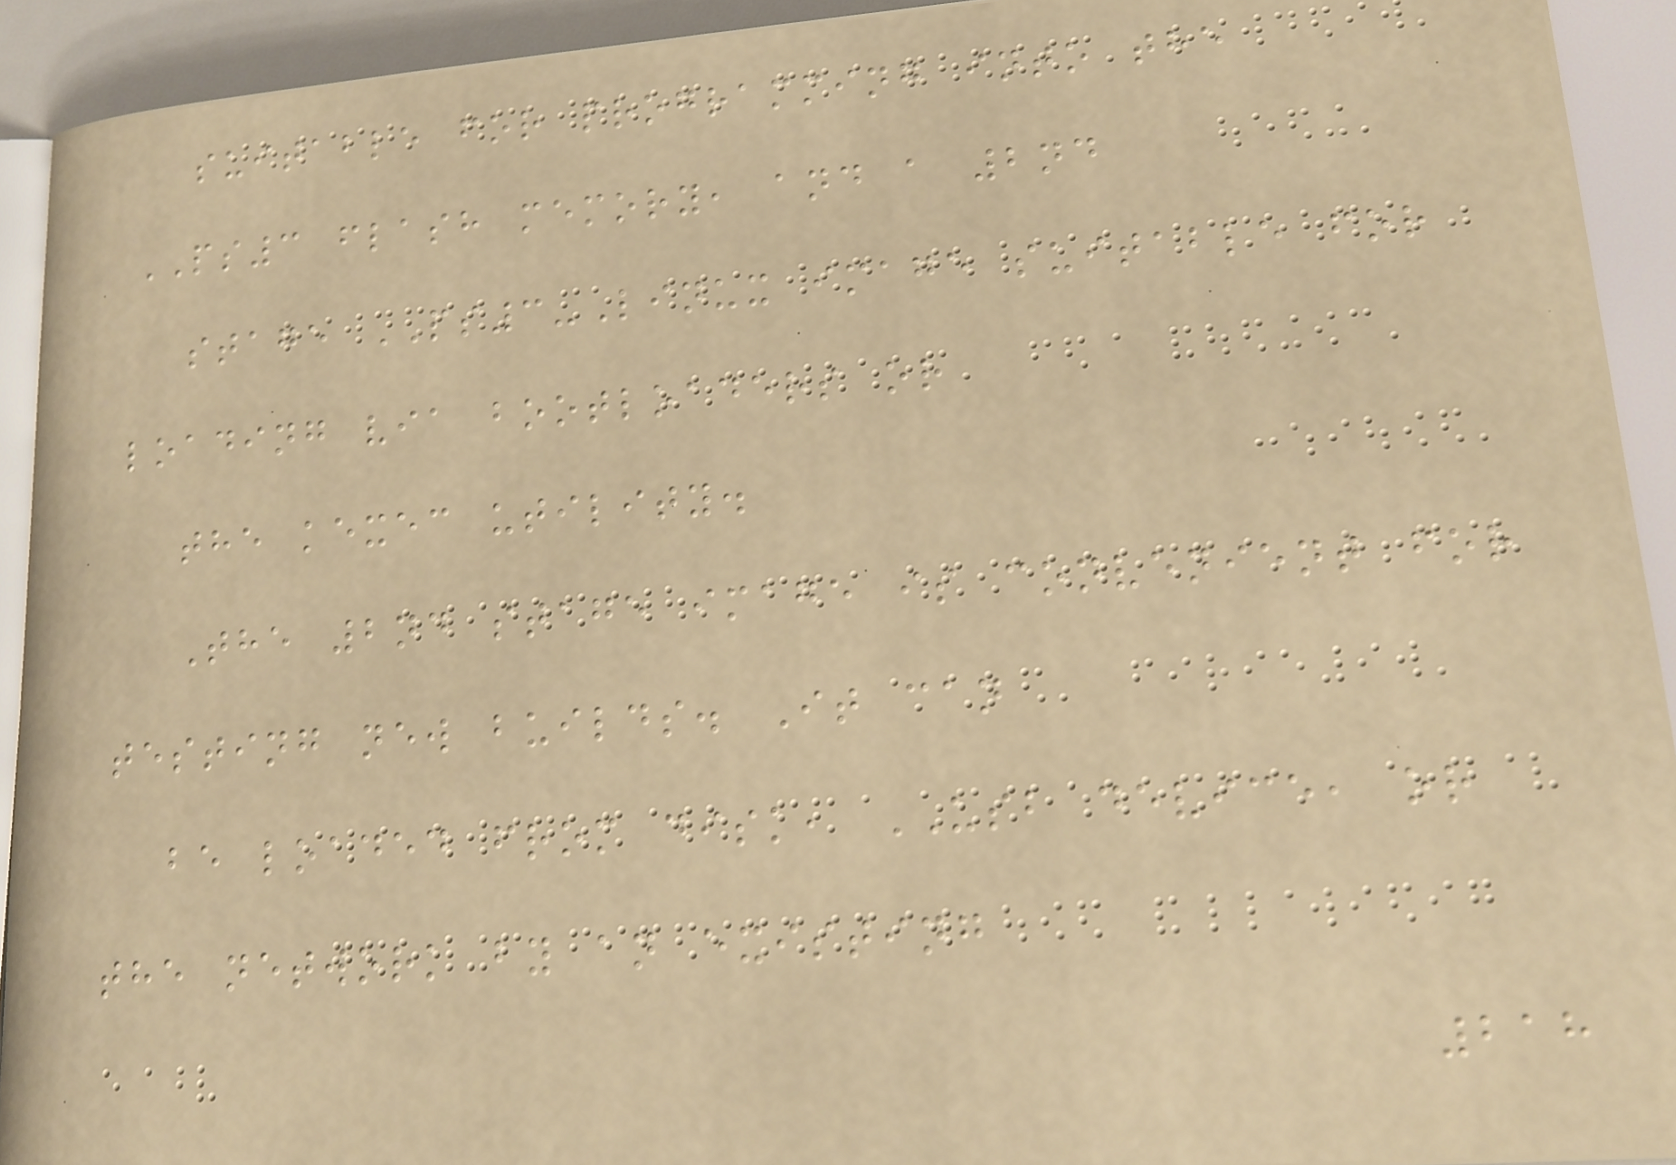suitable for programming into the
PS3 flash memory, and a 2nd
stage PS3-Linux image suitable for
loading via bootloaders or
the kexec utility.
The 2nd stage image is convenient for
testing new builds. It can
be loaded from disk, USB device, or
the network by an existing
218
